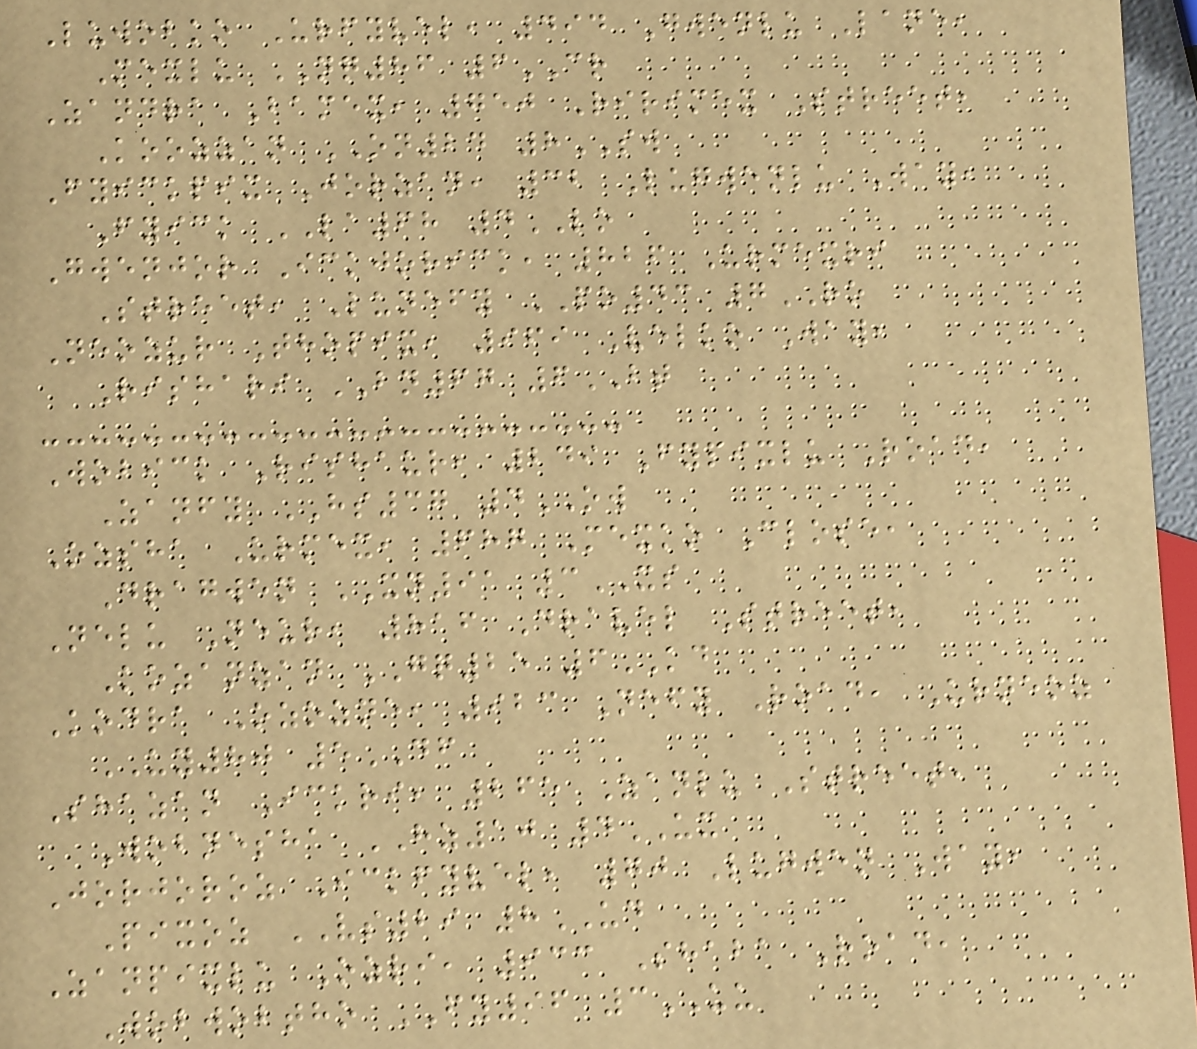Luwobko Urfyvel, 494 Gwenlu Lane,
Mexlu NQ86 6CR
Zandra Bamex, 750 Ririmex Street,
Koozzan ON24 8SW
Fyickpix Jorzan, 32 Lugwenlu Way,
Fyick LA68 4LO
Gwenjor Ickjorick, 826 Urmexri
Street, Lunefy PO43 7RO
Neozur Thopix, 969 Velko Way,
Rishari BN67 6BT
Wobick Rishaur, 249 Fypixlu Road,
Zanfy HS37 4OW
Ozsha Urmex, 687 Mexko Close,
Dragwen XN91 3XS
Nelu Neur, 816 Dravel Street,
Kozanzan GQ25 6KD
Kodra Ozozne, 923 Nefy Road, Urneoz
UY80 5DF
Shazan Ickri, 265 Zanlu Street,
Wobnesha HZ10 4UX
Jorjoroz Ickfyvel, 70 Lugwen Way,
Pixoz VS29 8UD
Zanpixlu Ozri, 933 Shaba Road,
Wobwobtho FY96 3UU
